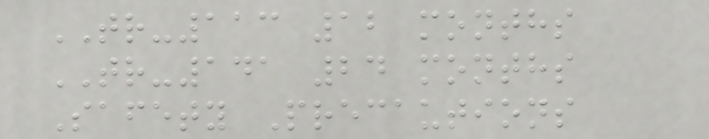TR-113 12 months
TR-141 24 months
Safety Precautions
